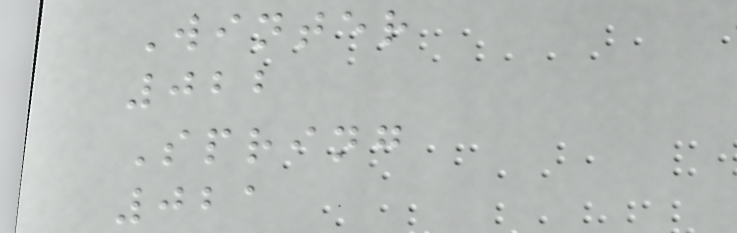Winter
022
Spring
021
